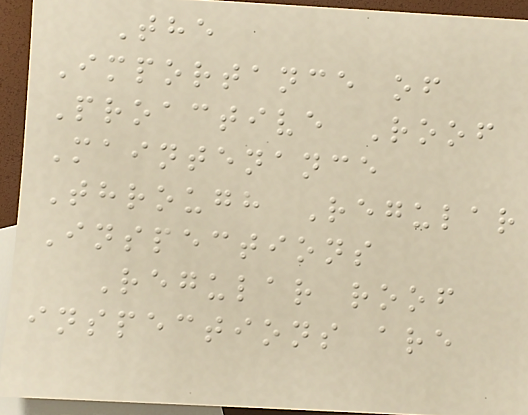The
Importance of
Proactive Roof
Maintenance
Through Regular
Inspections
Regular roof
inspections are
